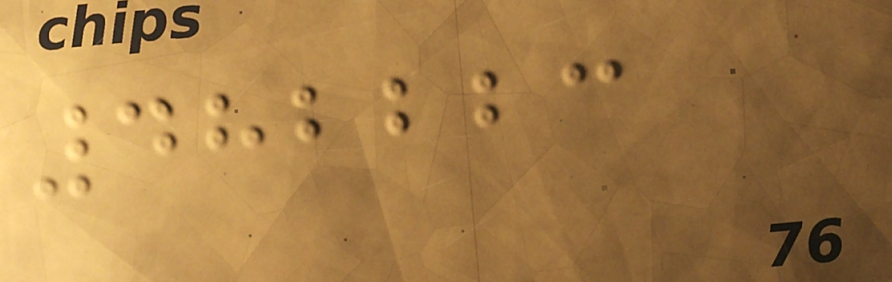482223
